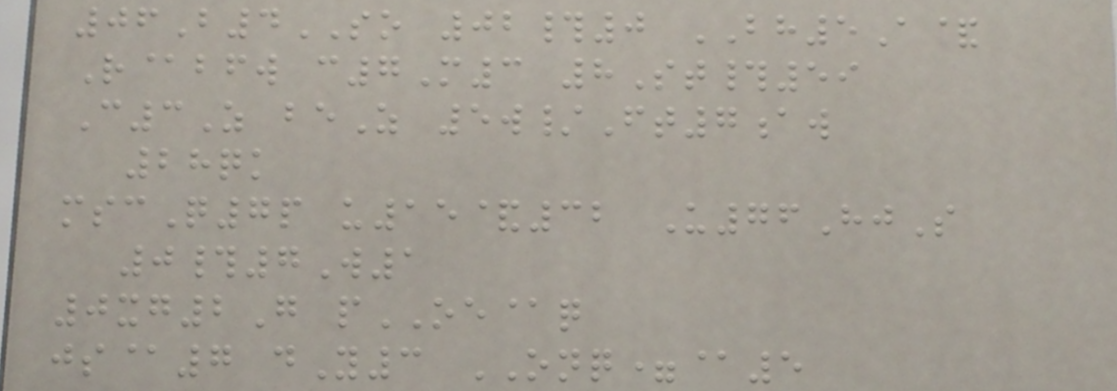06B4SO 02#0 BH5A&
R@bfw c7M3 8St#59
C3Z beZ 5w/Ft7aw
28qk
mscQ7p u15&32 U76HjS
0#7W1
0xg2G pOE@q
js@7 dY3 ONQ=@5
